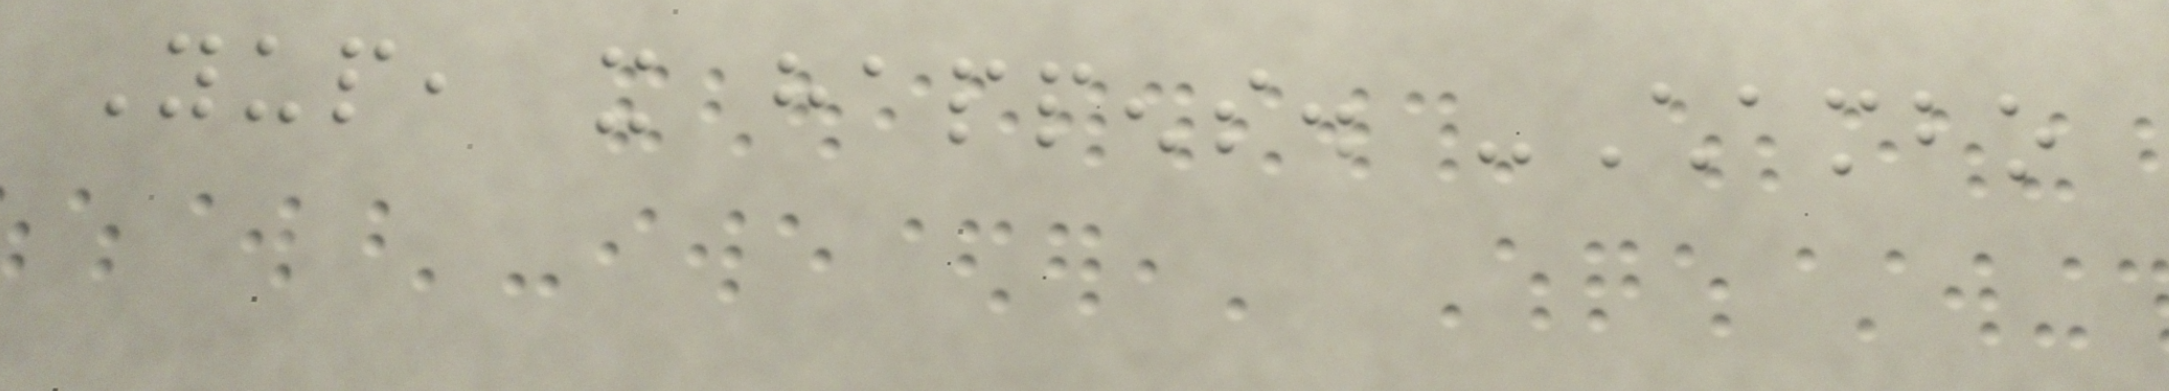Yup, it happens. -Chambo
